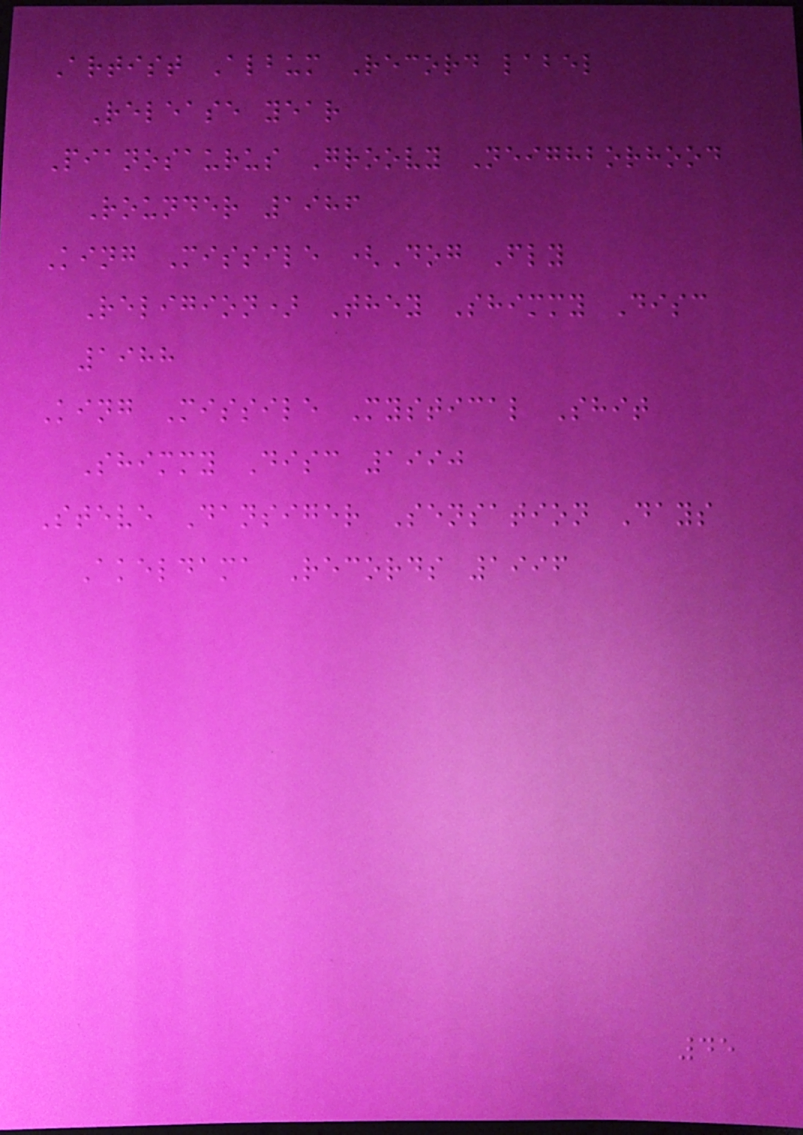Artist Album Record label
Release year
Pianosaurus Groovy Neighborhood
Rounder 1986
King Missile (Dog Fly
Religion) They Shimmy Disc
1988
King Missile Mystical Shit
Shimmy Disc 1990
Steve Dansiger Sensation Days
Akeldama Records 1996
45
